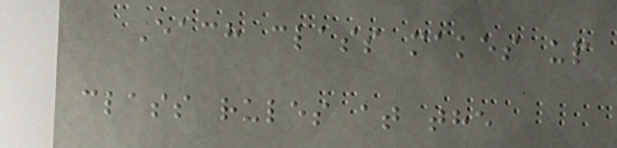Each class makes up
class rules at the
